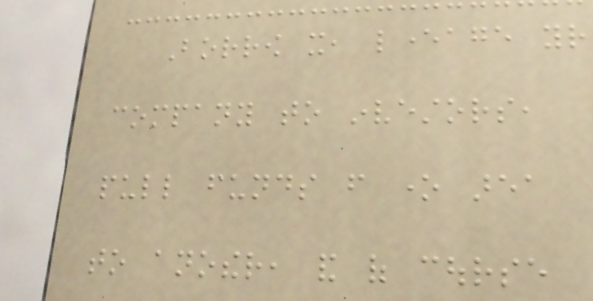Borrow it, leverage your
company to investors,
pull funds from one area
to another, and of course
